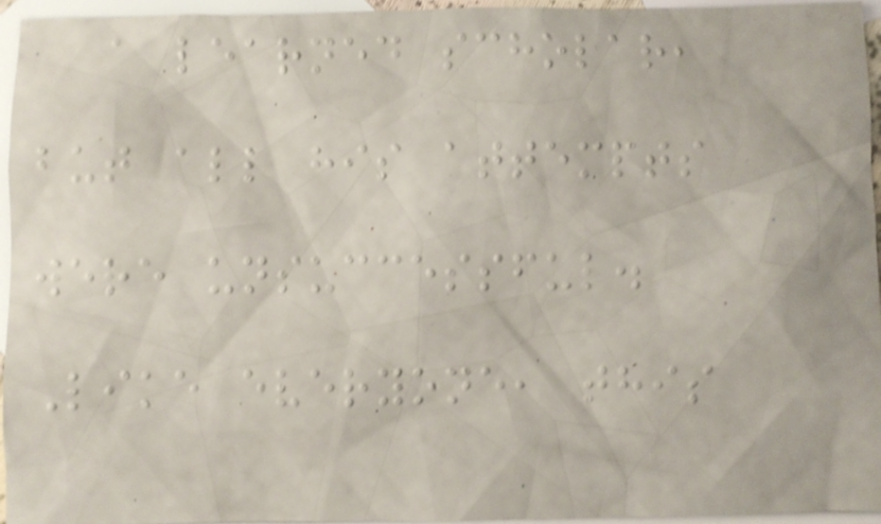a learned scholar,
but all his attempts
were unsuccessful.
Like everyone, this
